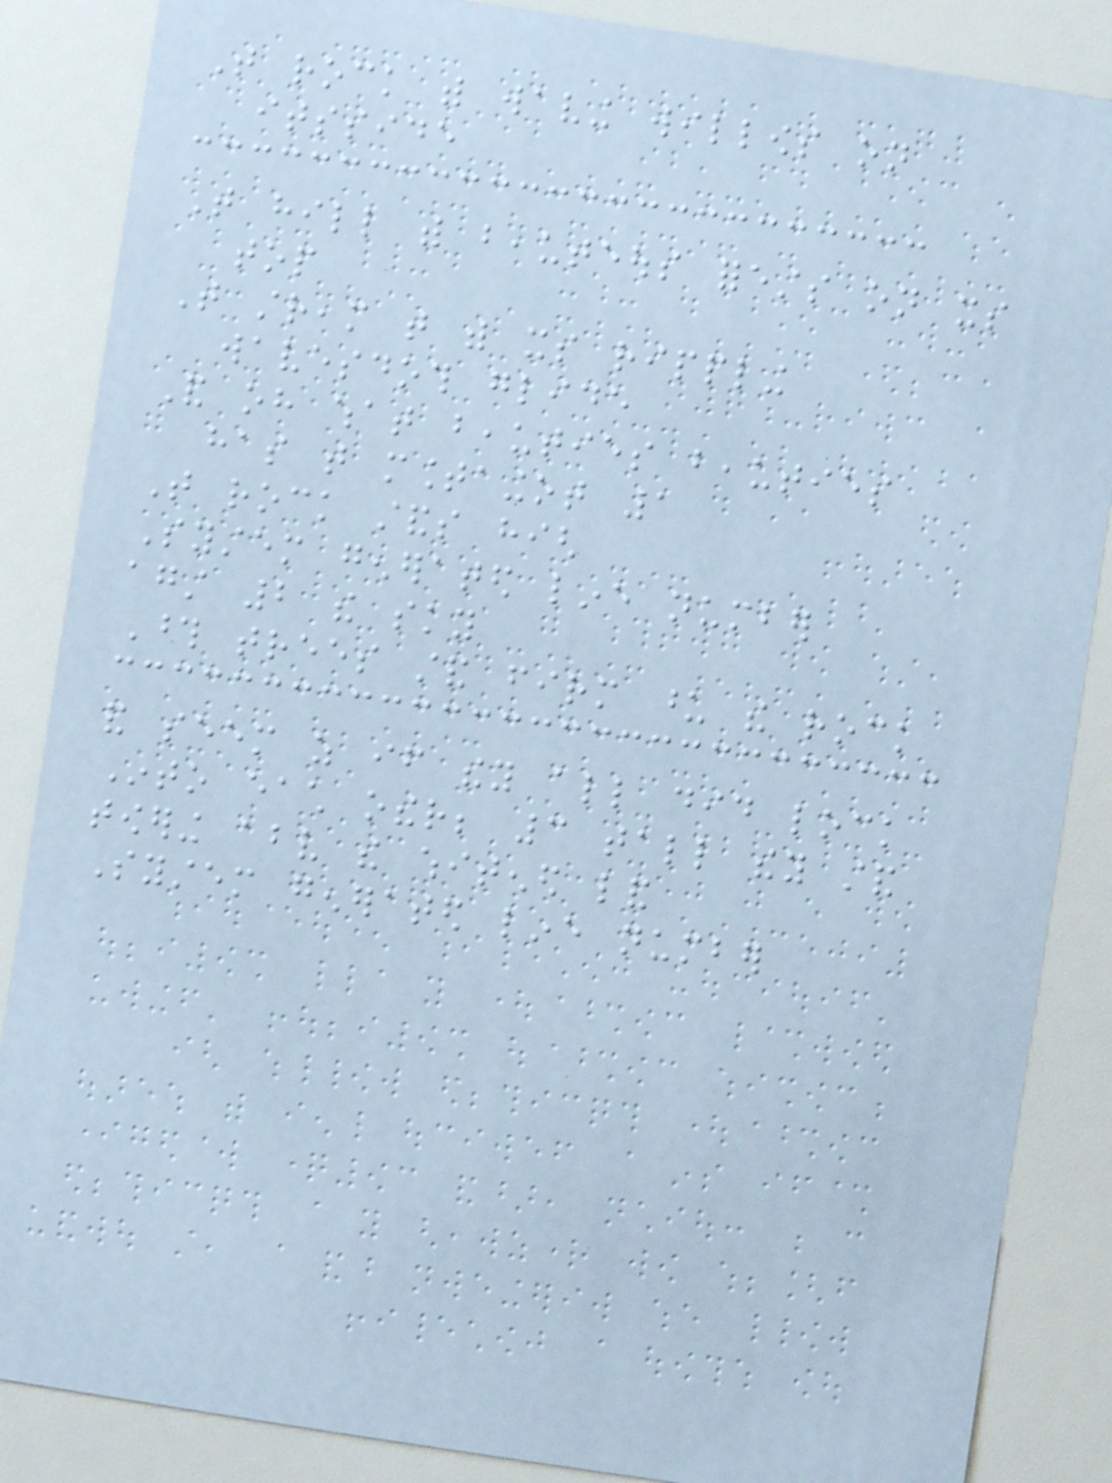That rock with waving willows on
itsside
That hill with beauteous forests on its
top
That stream that with its rippling
wavesdoth glide
And oh what beauties beauties
has that mountaingot 1
That rock stands high
System generated line number
against 2 the sky
Those trees stand firm upon the rock
and seem as if they all did lock
Into each other; 3 tall they stand
towering above the whitened land
System generated line number
